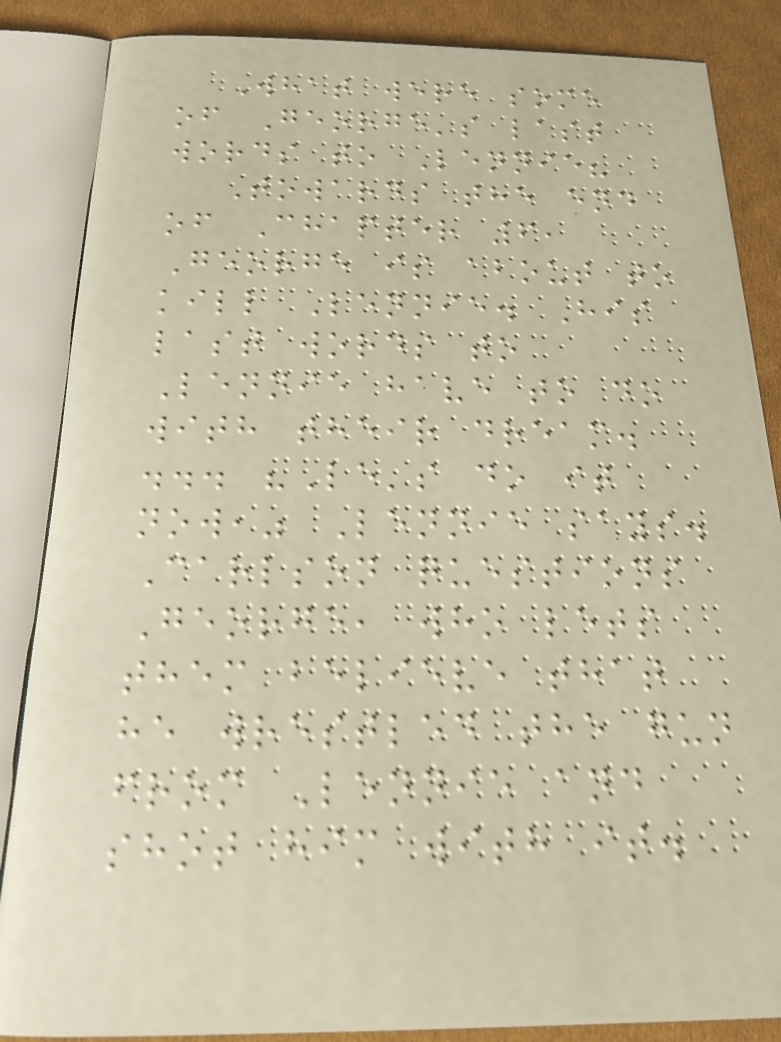What were some
of George's last
words to Lennie?
Towards the end
of Chapter 6,
George is about to
kill Lennie. His
last words to
Lennie have to do
with their dream.
... "Le's do it
now," Lennie says.
Carlson questions
George, who lets
them believe that
he wrestled the gun
from Lennie and
shot him with it.
